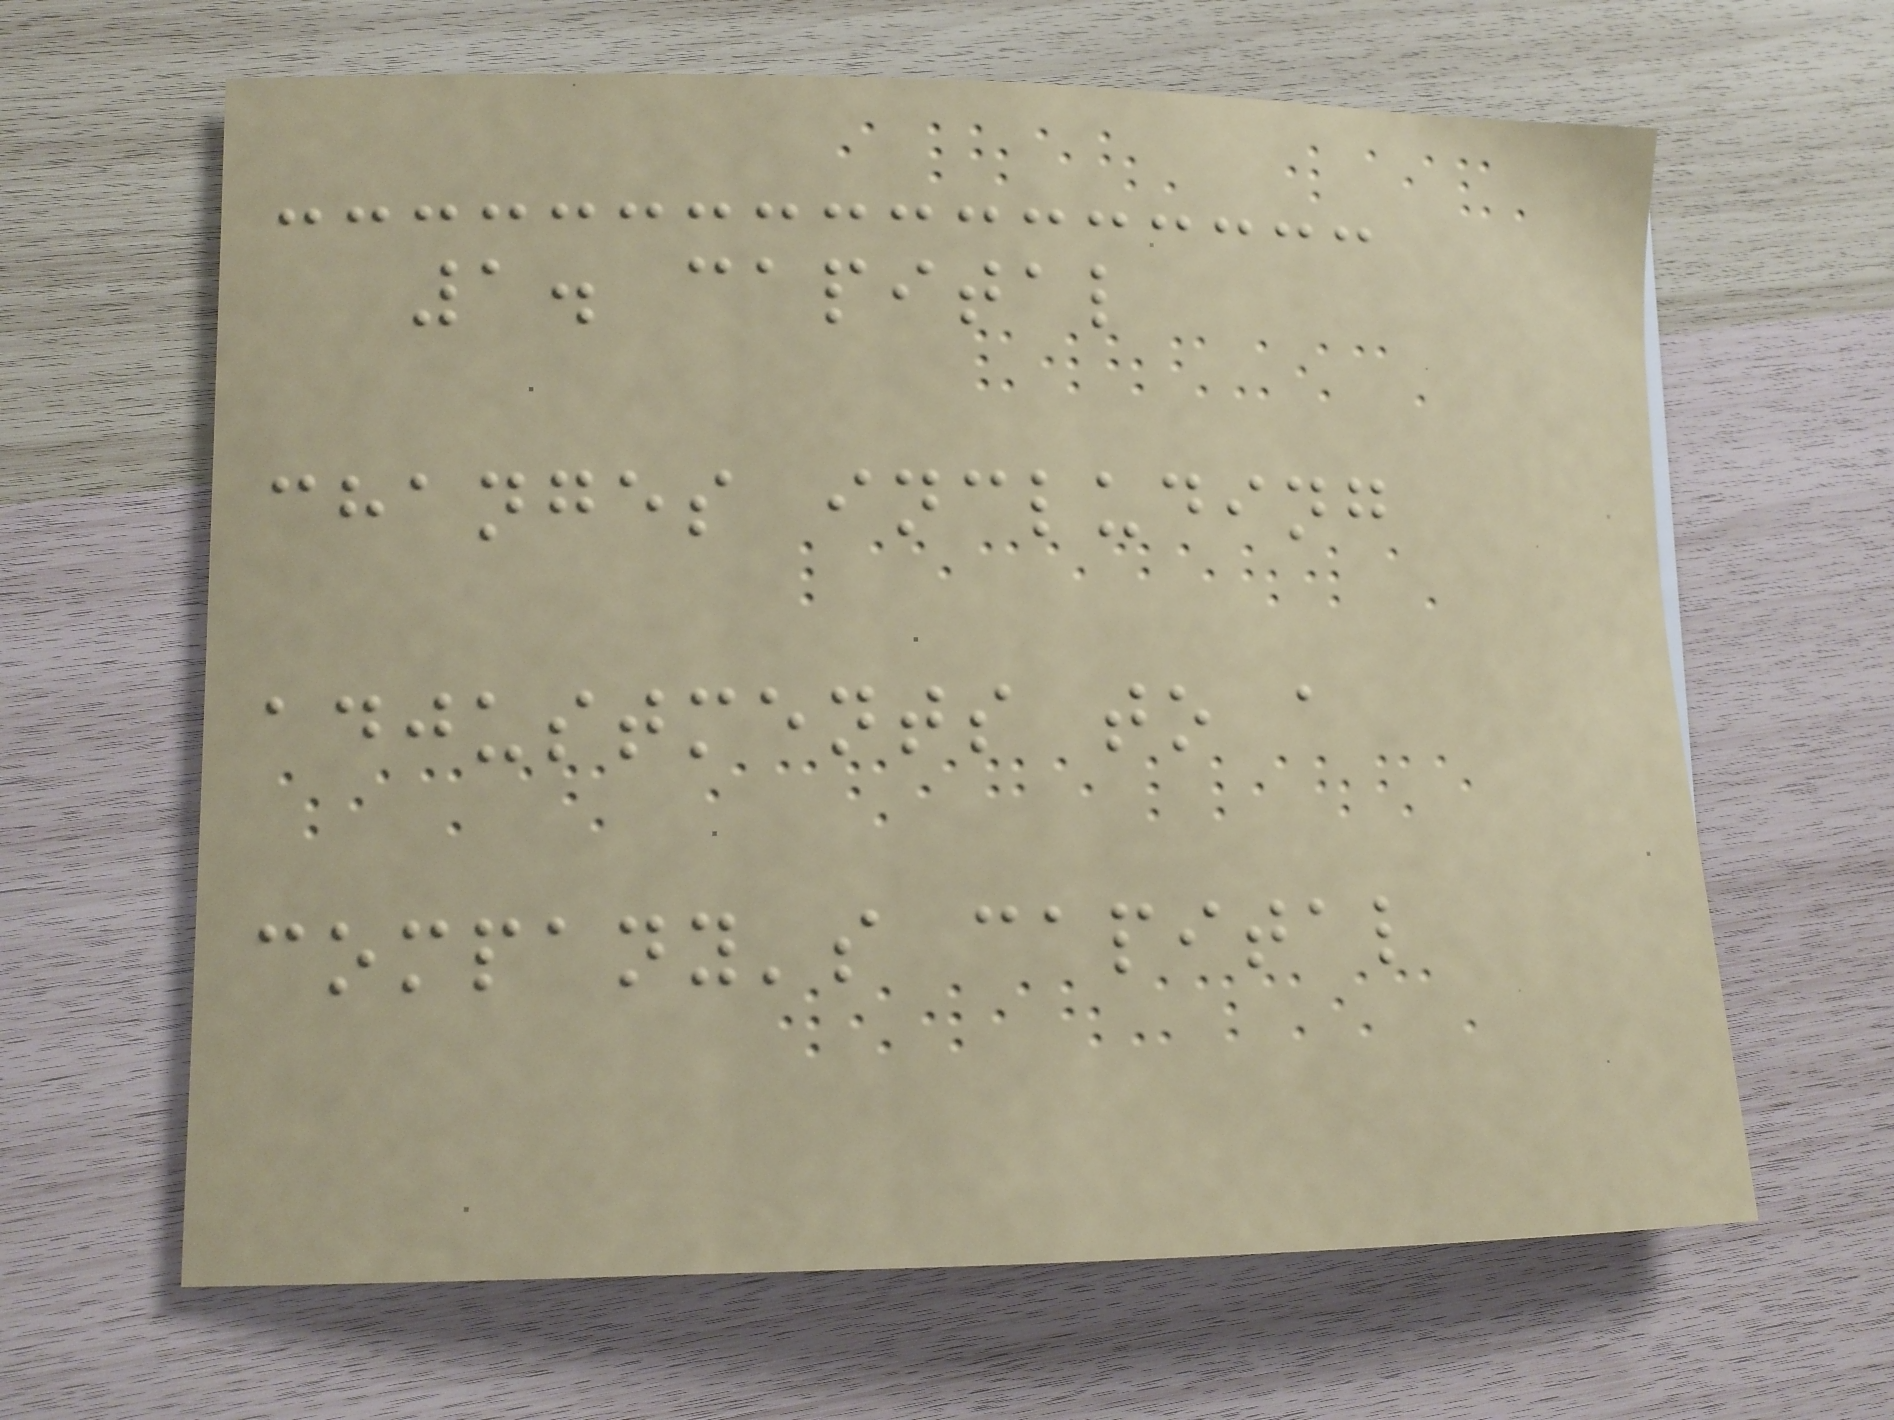1. capital
changes including
adjustments to a
company's capital
